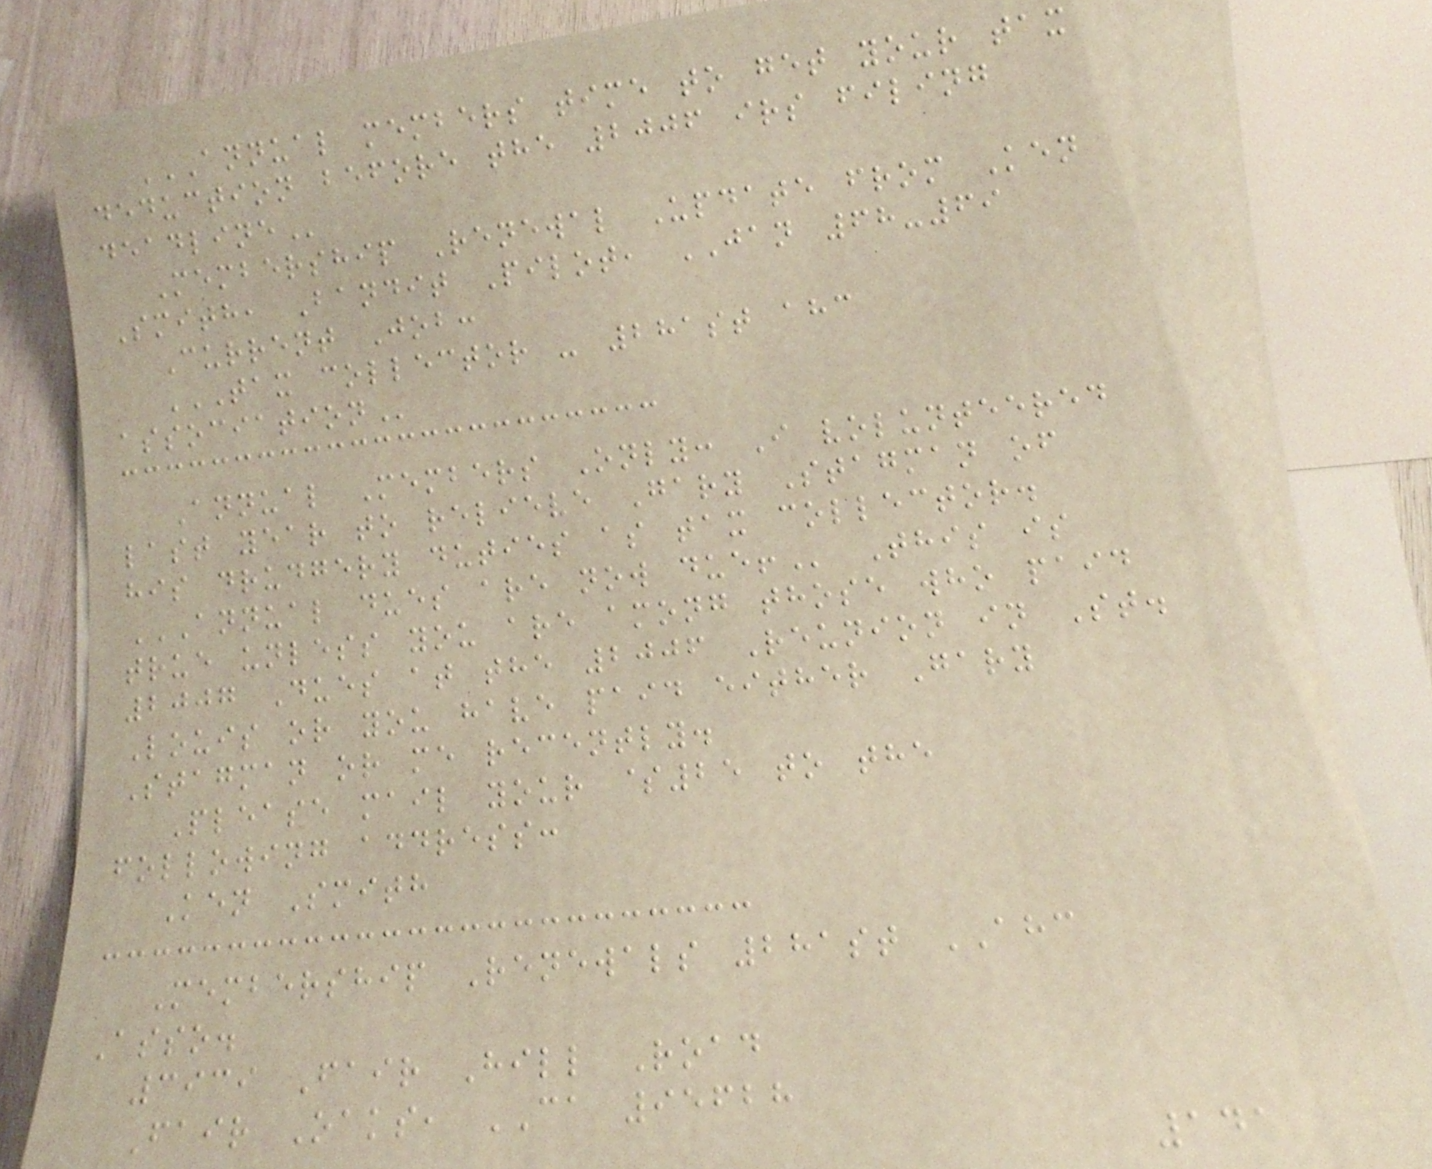ANNUAL MEMBERS TIME TO GET YOUR TAX
DEDUCTION BEFORE THE 2006 IRS FILING
DEADLINE
Membership Renewal Update from Ken
Smith, Bandit Pilot, JAN 68-69
Current Job:
TAX COLLECTOR - 281ST AHC
ASSOCIATION
Annual Members Only: I volunteered
last year to relieve Gary Stagman of
his drudgery duties as tax collector.
ANNUAL DUES ARE NOW DUE! This is
true unless you are among those who paid
2007 Dues at the 2006 Reunion in St.
Louis or you have paid either Gary
Stagman or me recently.
Please mail your $25 to the
following address:
Ken Smith
Membership Renewals 281st AHC
Asso.
3939 Fair Hill Road
Fair Oaks, CA 95628
141
